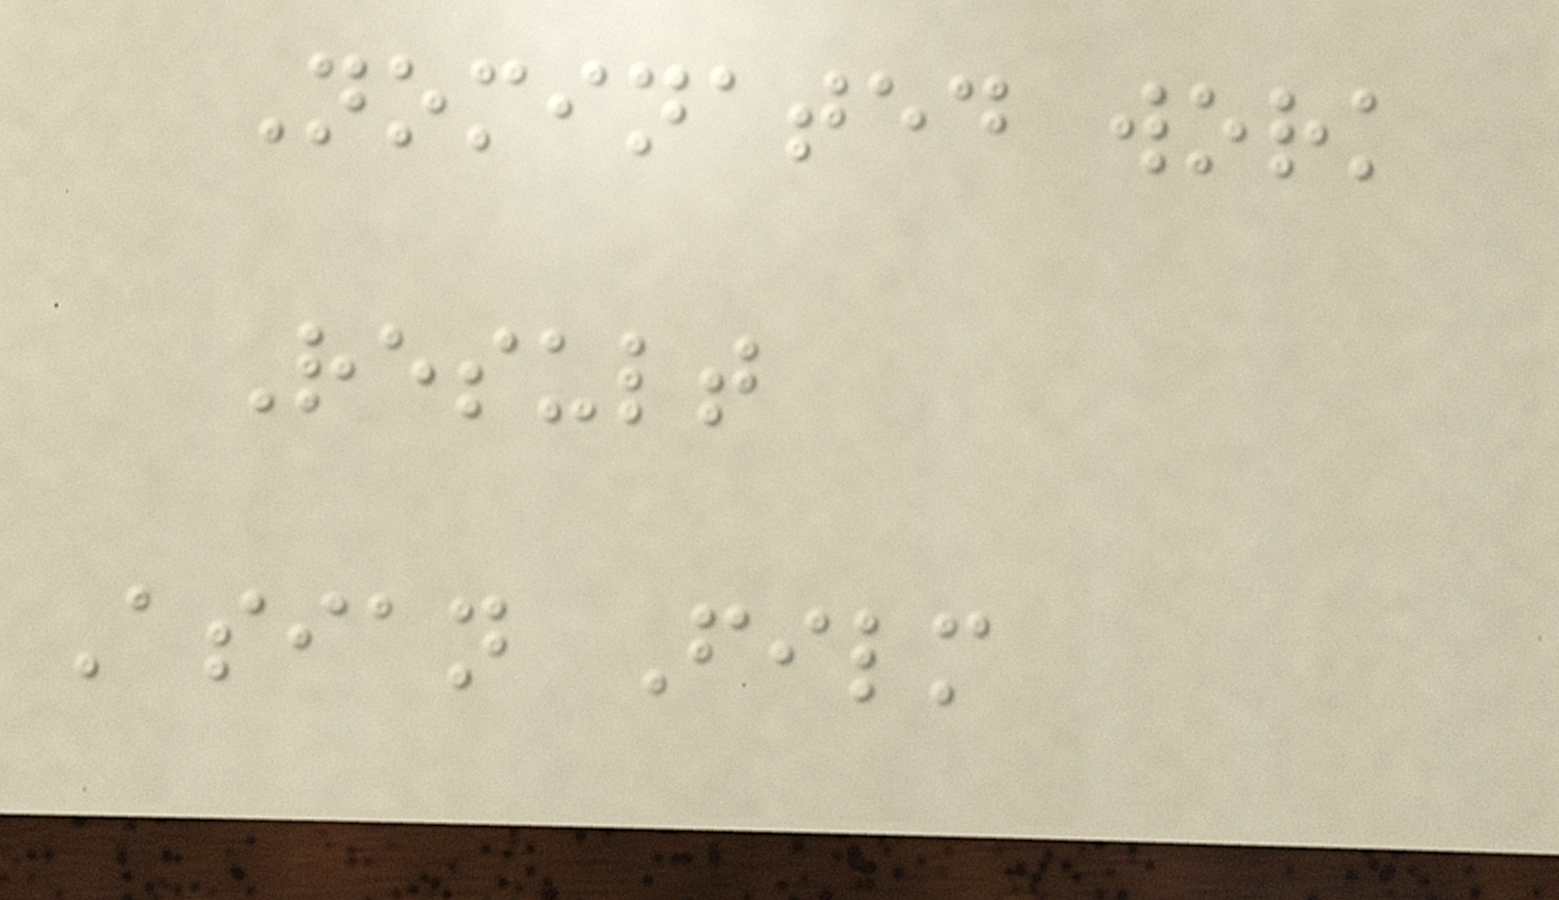Nominated work
Result
Asian Film
